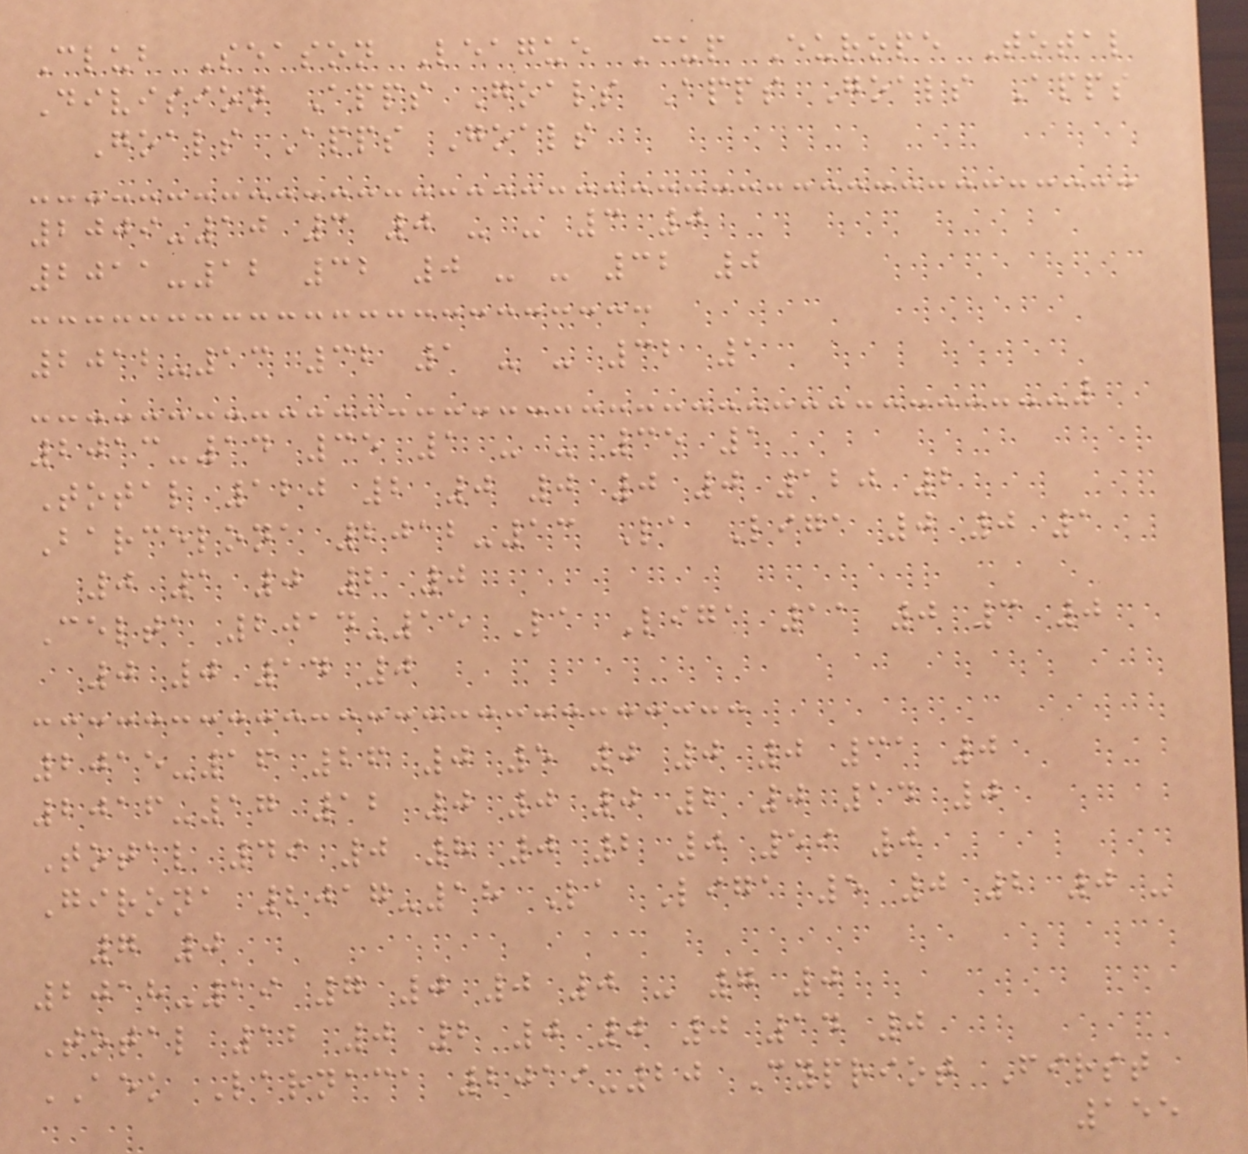Club Season League Cup Europe Total
Division Apps Goals Apps Goals Apps
Goals Apps Goals
2009-10 3 0 - - 3 0
2011-12 32 0 - - 32 0
2012-13 32 1 - - 32 1
2013-14 35 1 - - 35 1
Total 120 2 0 0 0 0 120 2
Barcelona 2012-13 La Liga 0 0 1
0 1 0 2 0
Celta 2014-15 La Liga 11 0 3 0
0 0 14 0
2015-16 26 0 5 0 0 0 31 0
2016-17 12 0 0 0 2 0 14 0
Total 49 0 8 0 2 0 59 0
Girona 2017-18 La Liga 5 0 2 0 -
7 0
2018-19 7 0 0 0 - 7 0
Total 12 0 2 0 0 0 14 0
AEK Larnaca 2019-20 Cypriot First
155
